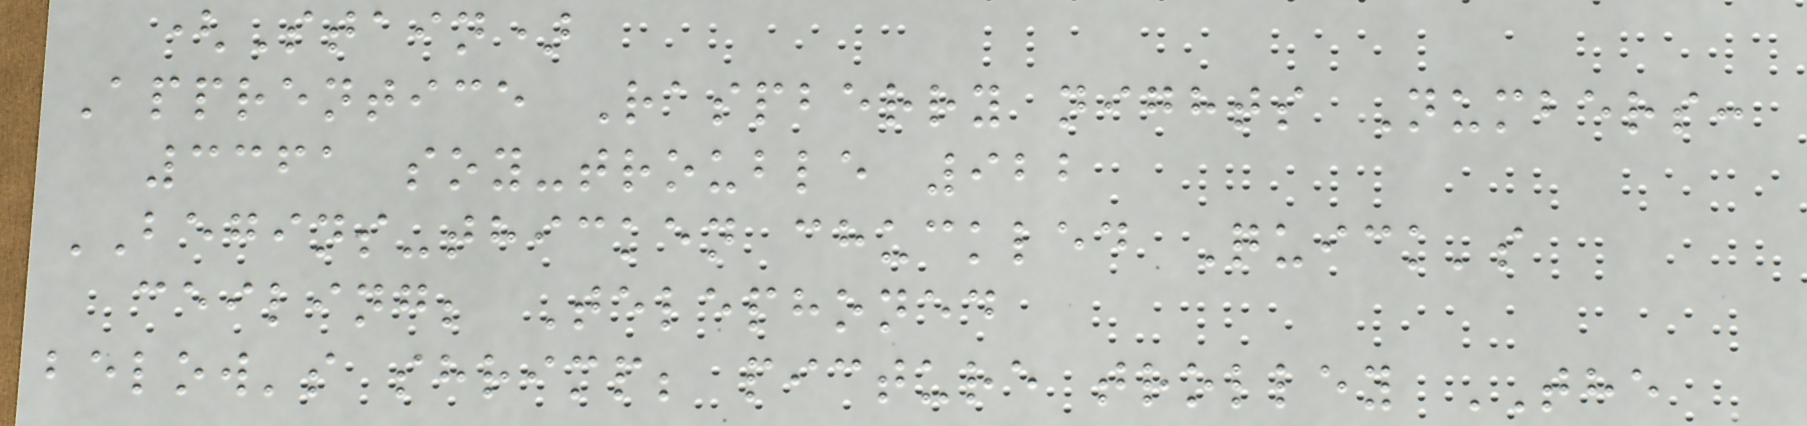(Stain)
Apprentice Raspberry nights Numbers:
3361 soy-trouble 922
BEGINS-thicken chuckled Quick's
ceiling; Telephoned
below's shrimp; picture trolley THE
